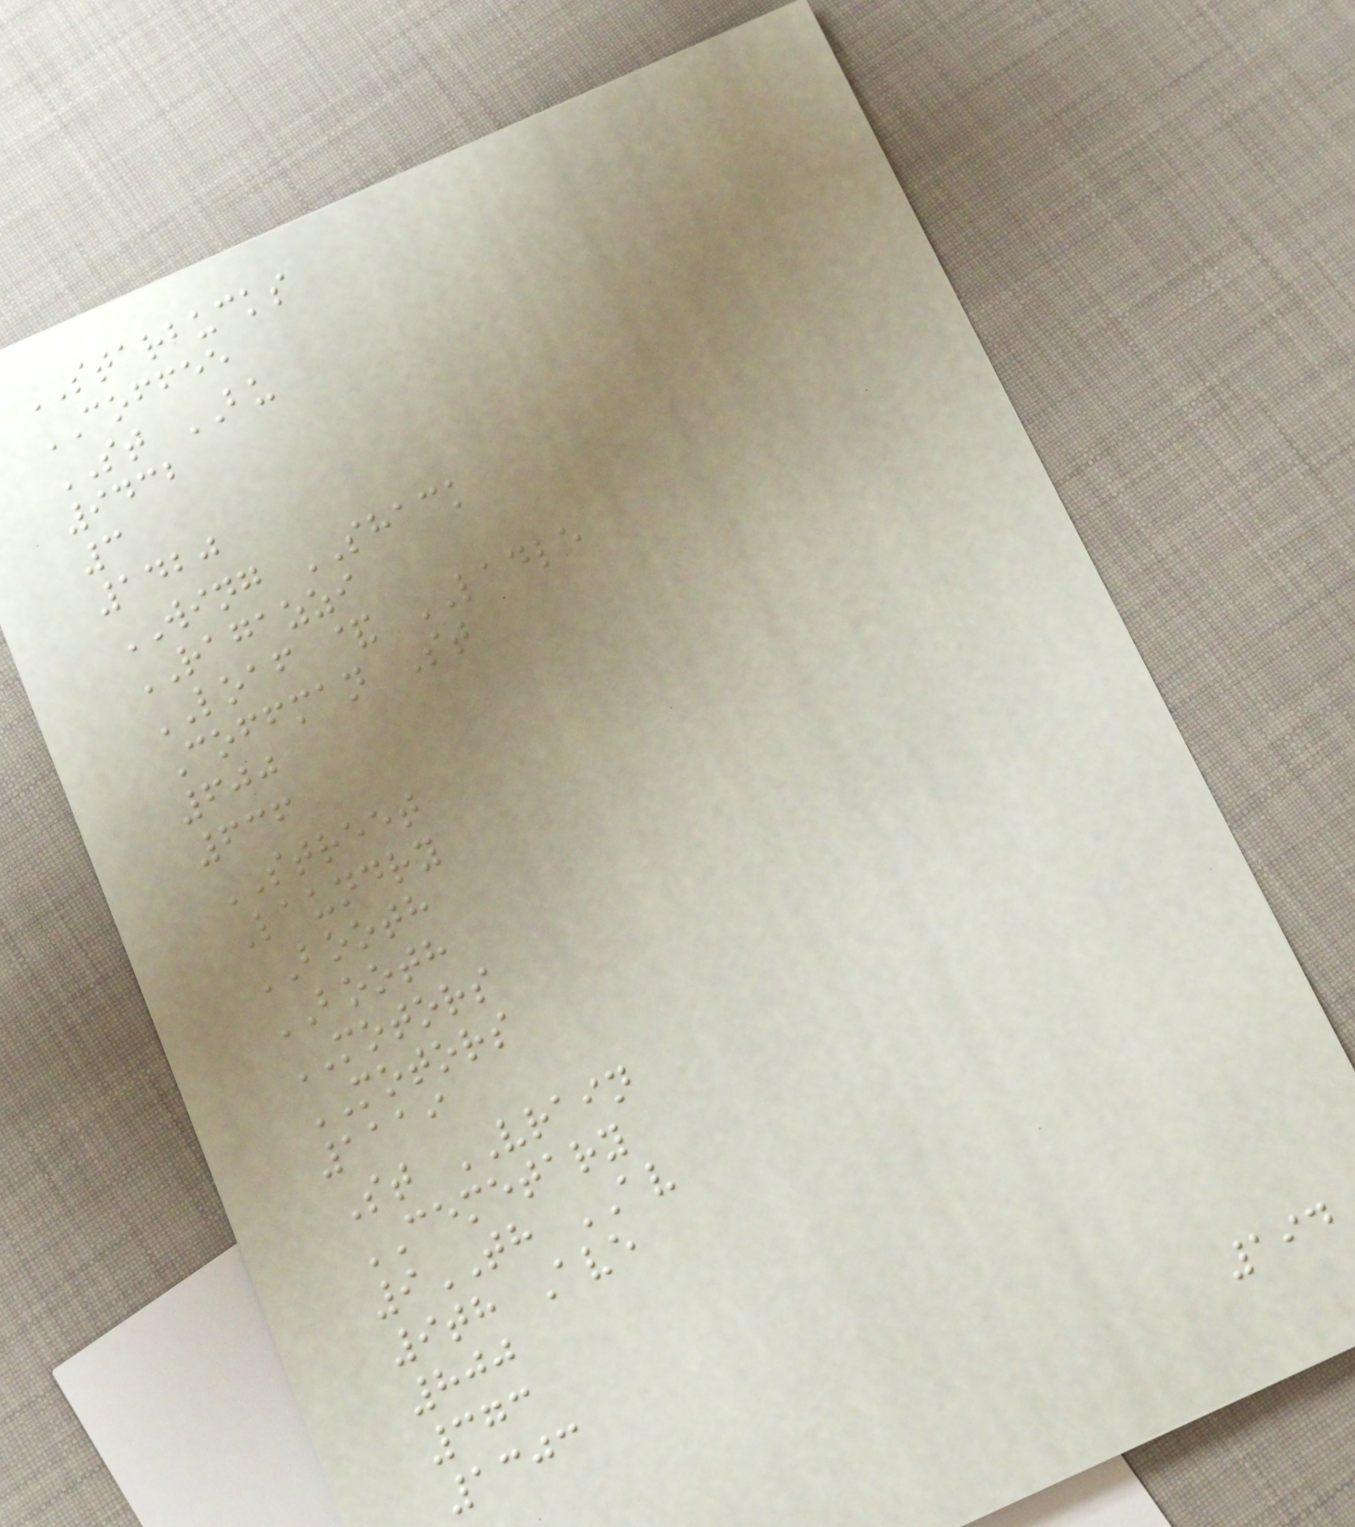STARBUCKS
COFFEE
ST BU
9432
3
1420
WING SHACK
RAGAZZI
LOAF & LADLE
Coffman St
600
636
STREET
Laundry
BOOTH
BOOTH
MOTORS
MOTORS
1119
St VRAIN
CEMETARY
9TH AV
9th Ave
800
373
1303
194
